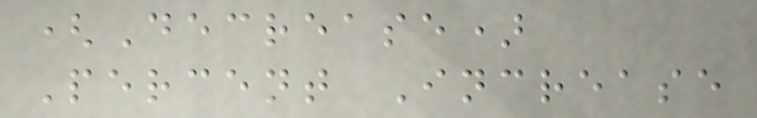(Decrease)
Percent Increase
